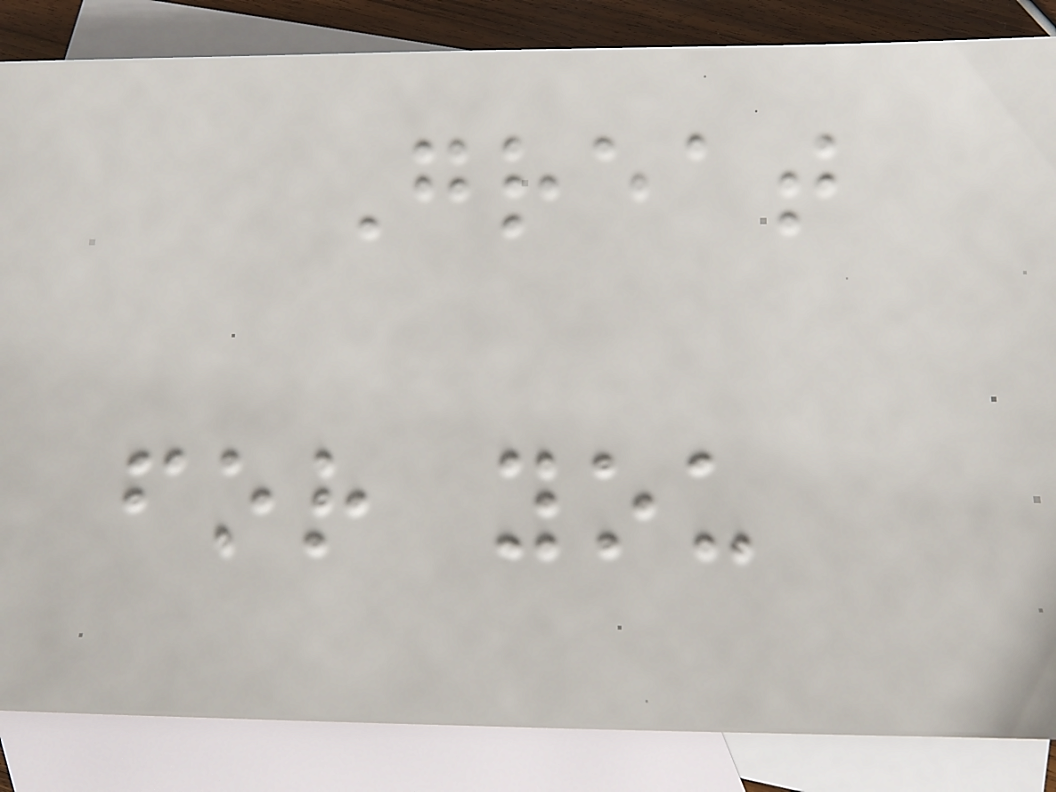Great
for you
